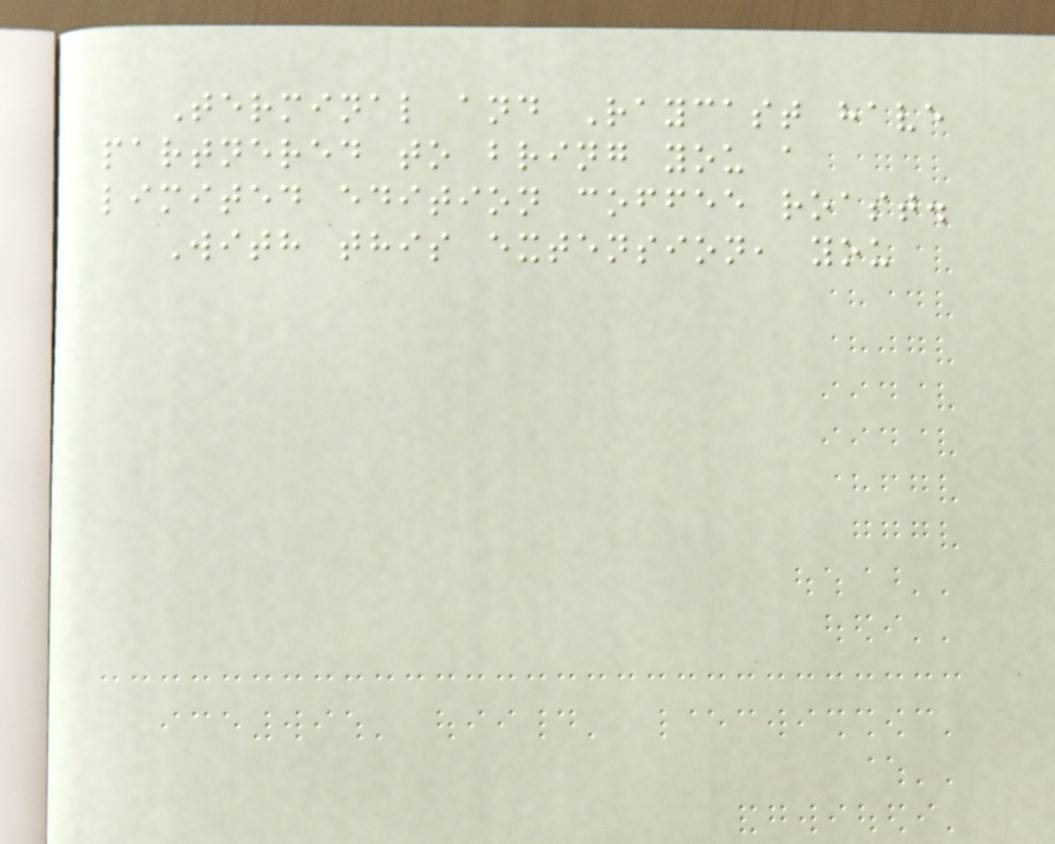Terminal and Raycast have
partnered to bring you a
limited edition coffee roast.
With this extension, you
